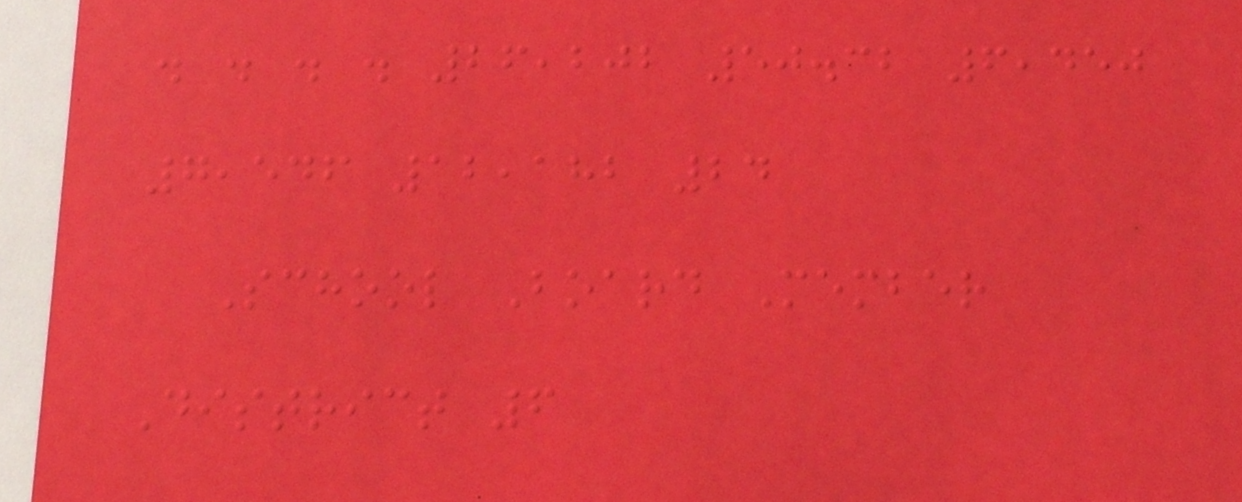. . . . 26,202 50.32 6,450
7,546 12,182 24
School Board Member
District 6
